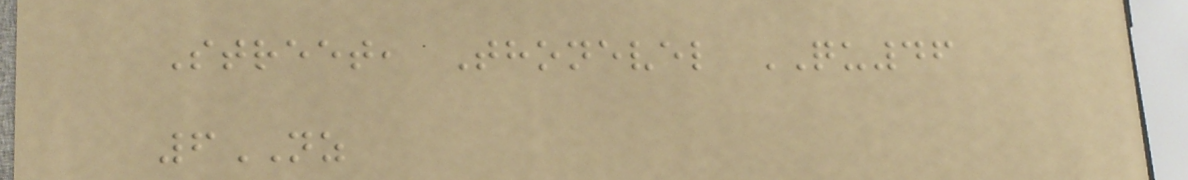Street, Thonevel QU46
6NZ
